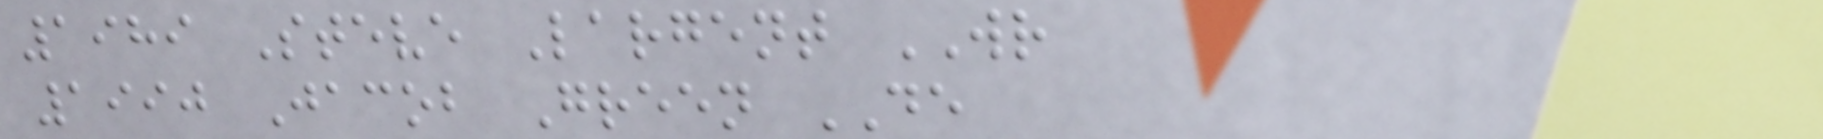1989 Steve Largent WR
1990 Jacob Green DE
